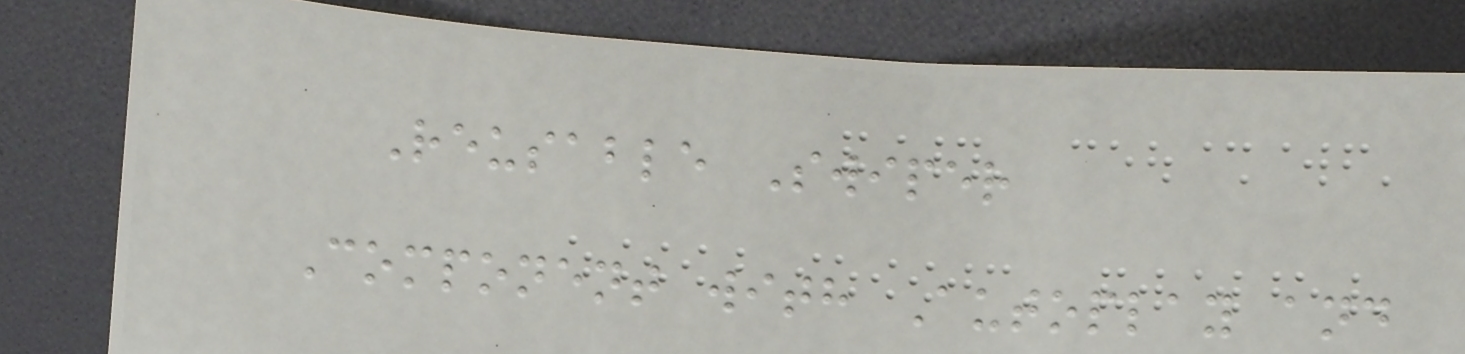Reusable Swiper
Component with Autoplay and
